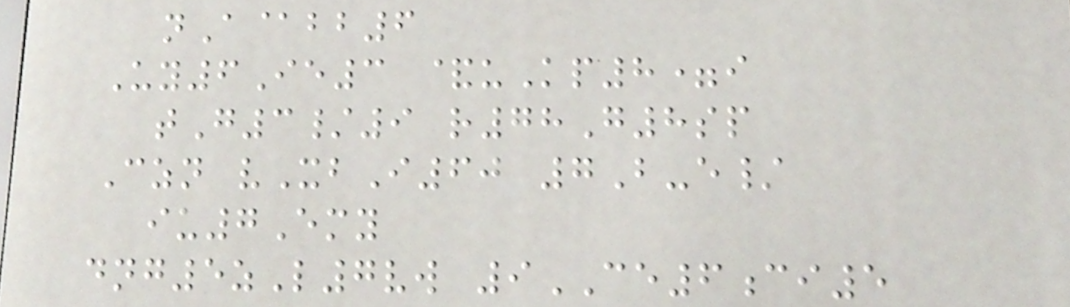nA@bb6
Uy6Ie3 &uKp8=i
tG3/9 r78G8sp
Czn vXbI60 7B-e/
iu7Emy
dng5zL7vw 9CE6ci5
